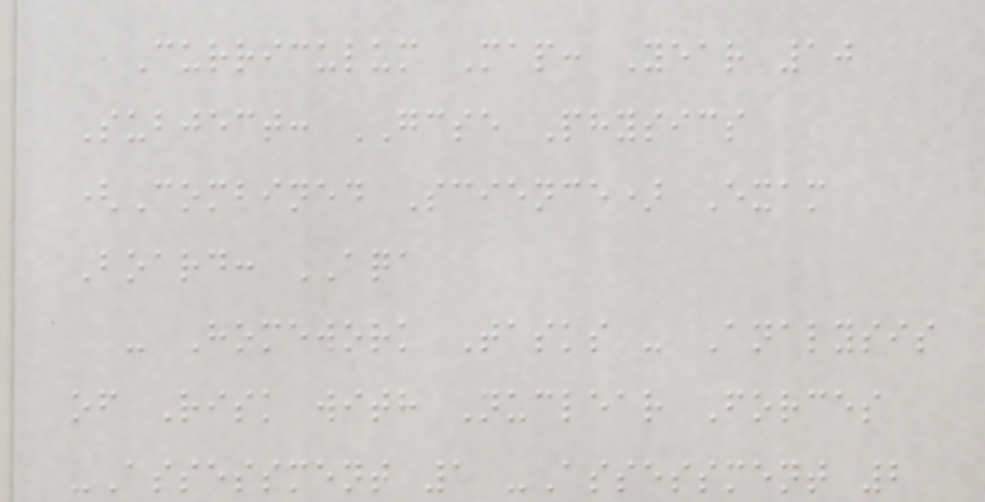Curriculum Map: Year 10
Subject: GCSE Physics
(Combined Science) Exam
Board: AQA
- Homework Tasks - Analysis
of Risk with Nuclear Forces
-Assessment 1 -Assessment 2
